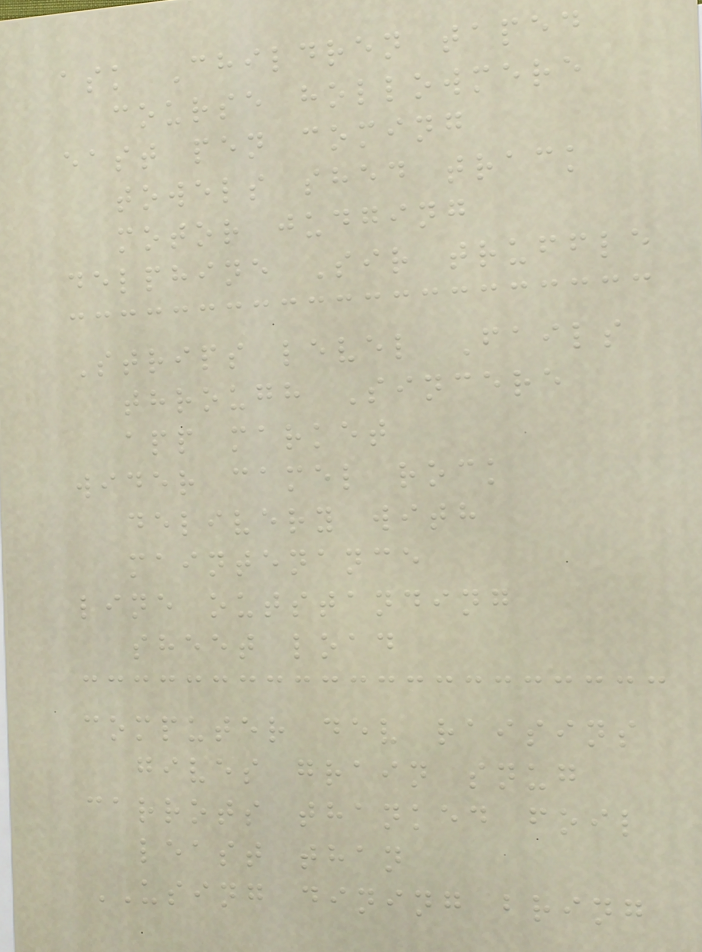ask Children taped
course hollowmere
east pen coming
towels shed track
motor judging
delphine Sir truffle
Strips level Fails
through Sincere
app market
wider camel rock
delivery with
maintenance
line outstanding
sheet load
computer dev raisins
gives grain snug
carrots thanked foil
least than
USING dining bring
